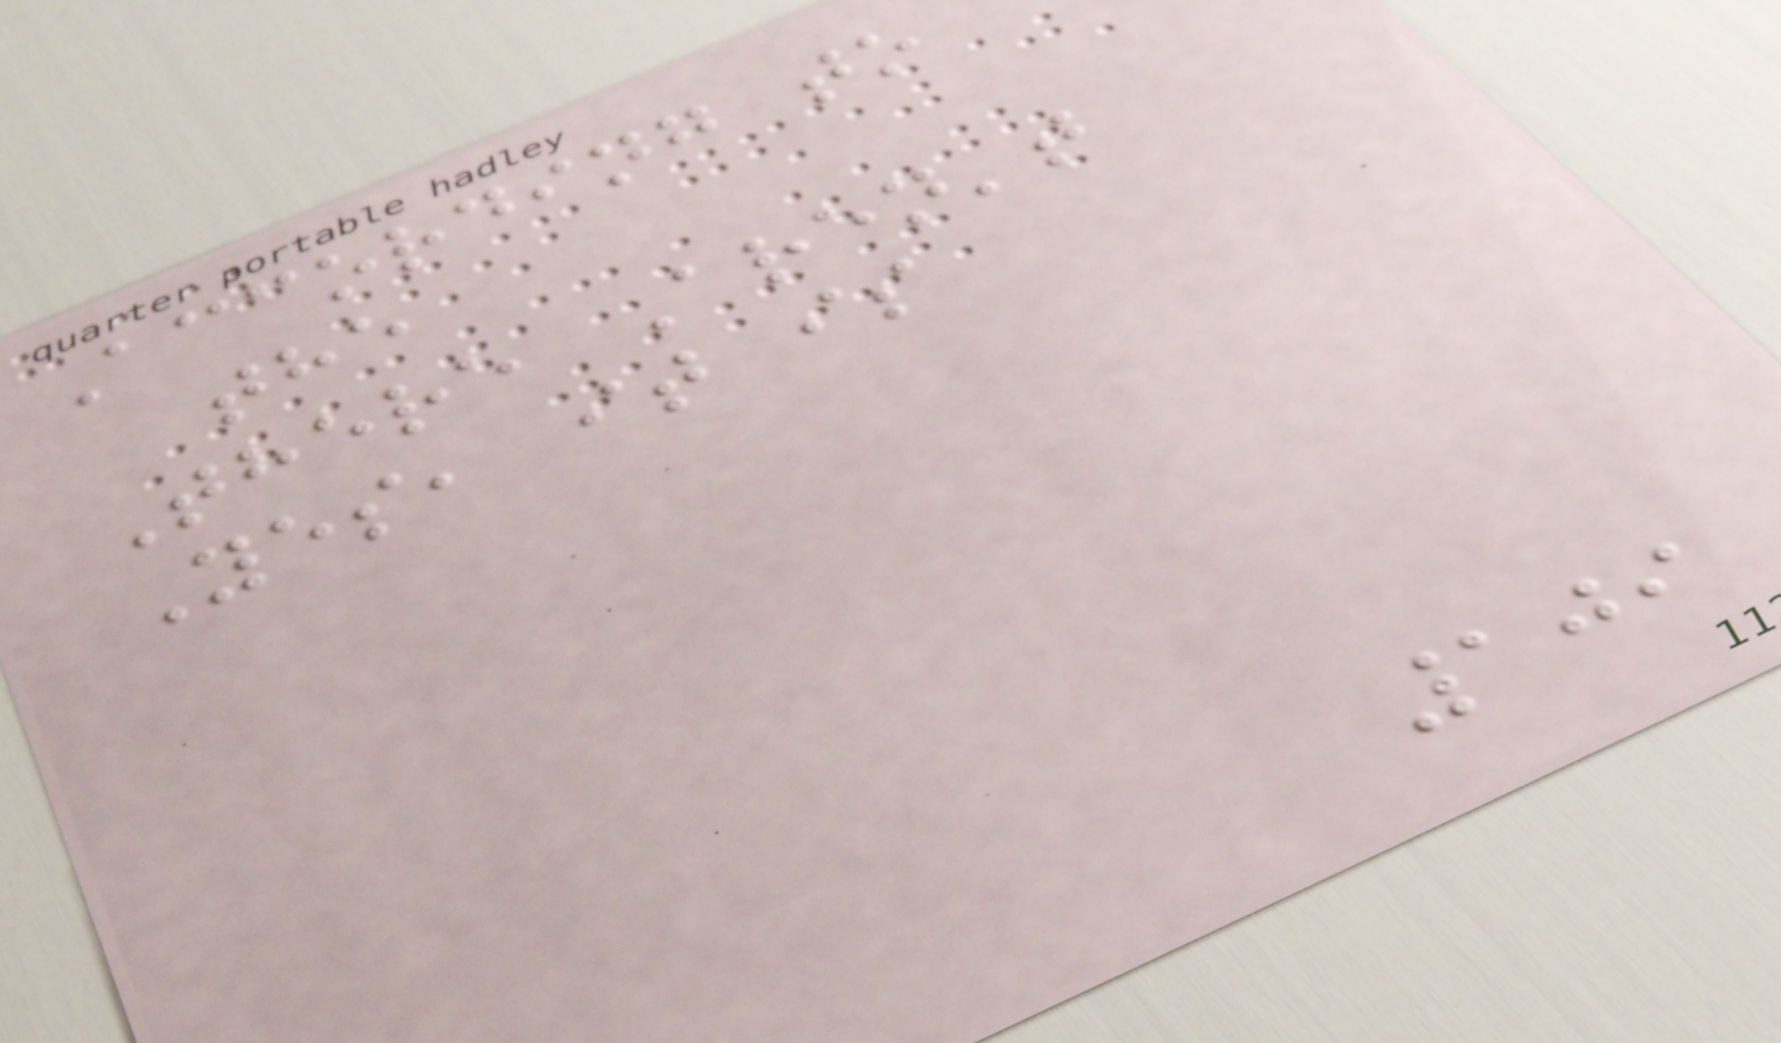According to
the
There Aren't
Yes, it is
109
